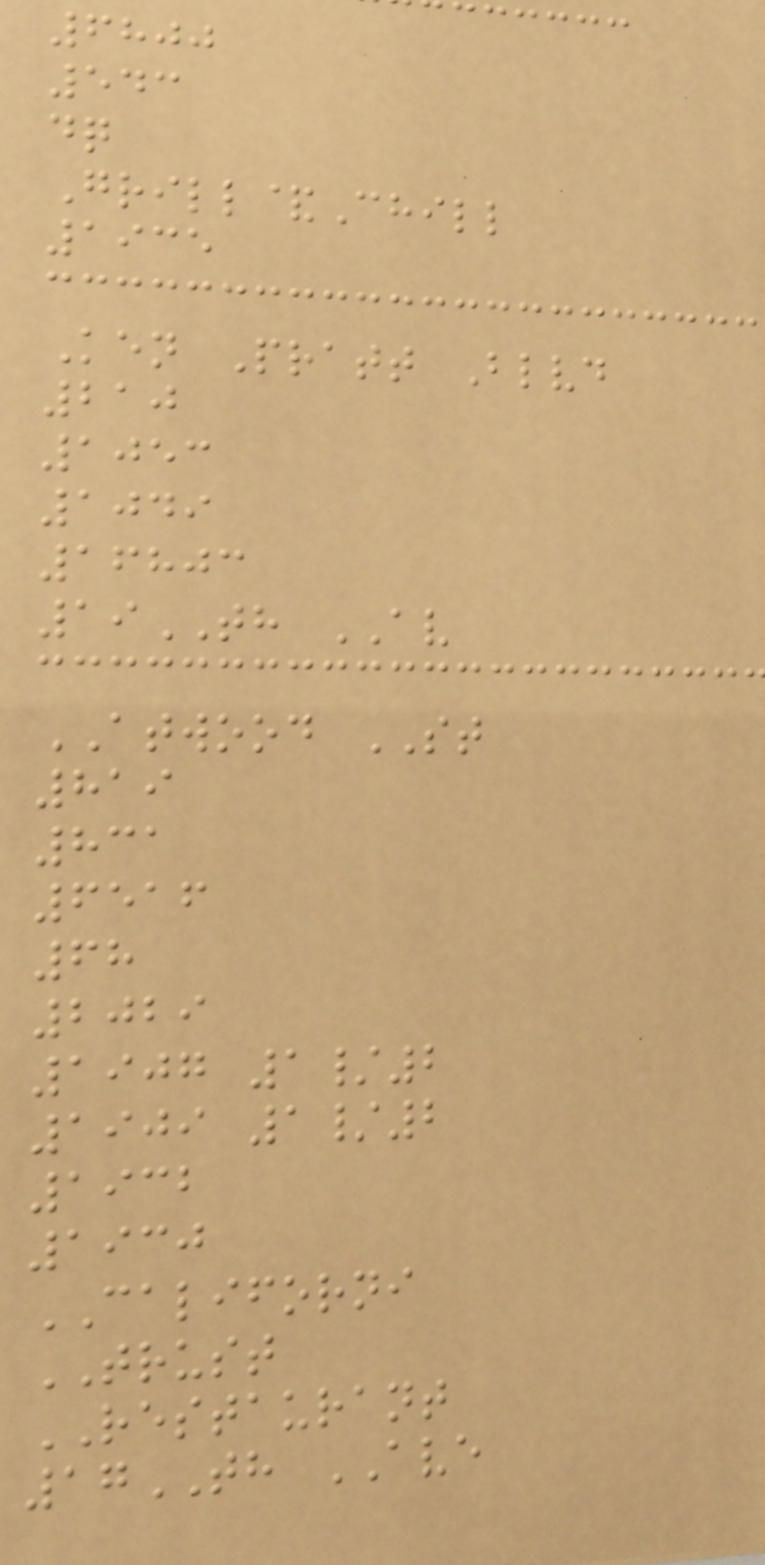6800
543
dq
Grill&Chill
1935
Ken Pratt Blvd
210
1053
1049
16803
19TH AV
ATWOOD ST
819
831
6516
68
2029
1907 1/2
1909 1/2
1932
1930
CALIFORNI
TRUST
RESTAURANT
17TH AVE
